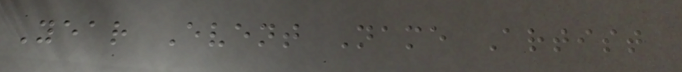Year Event Name Artist
